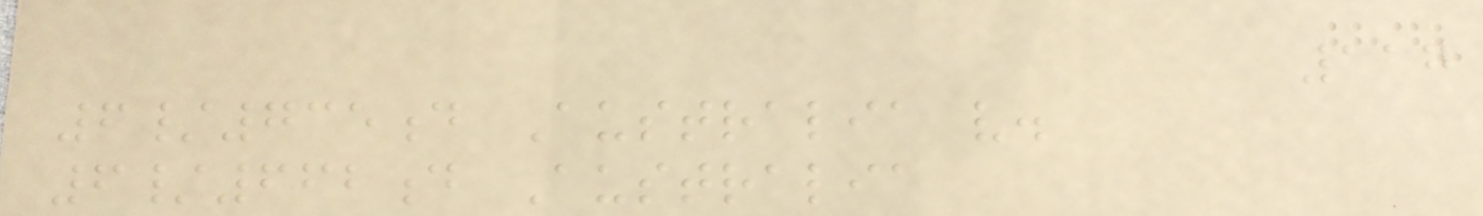117
6/735d Australia v.
6/662d Australia
